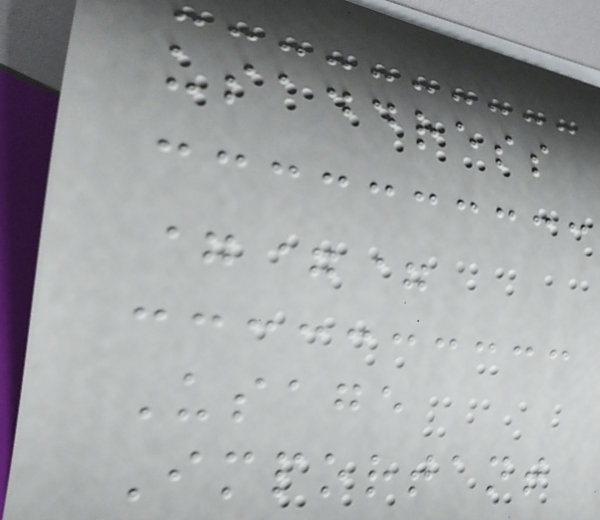usaddress
===
Usage
Important
